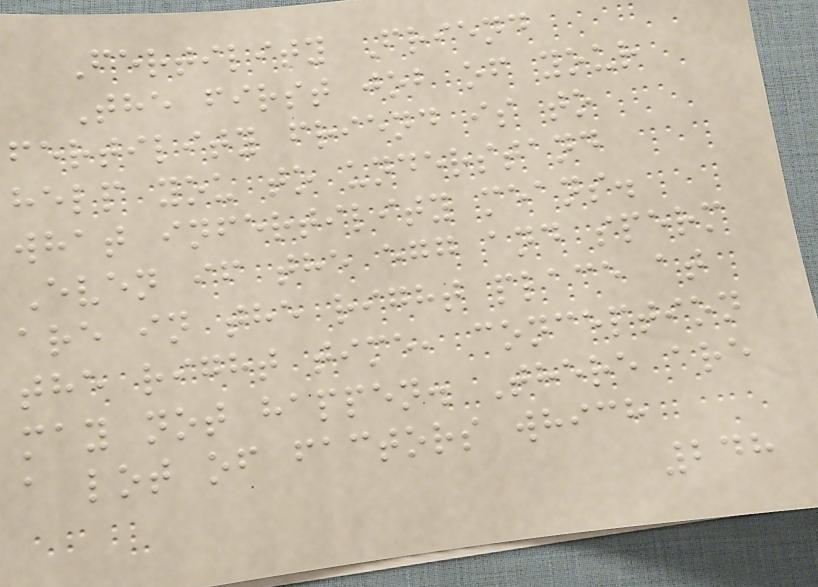Fertility Friend
The first job of your
fertility friend is to
help you to understand
what infertility means.
Even if the egg and sperm
are in the right place at
the right time, conception
may not happen. There are
a lot of factors which
248
